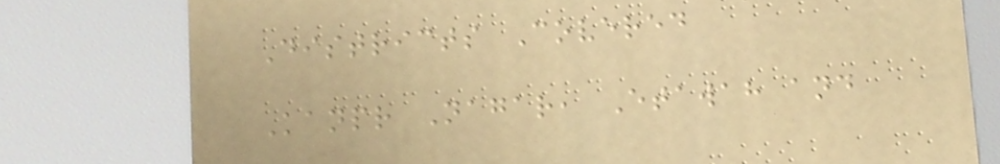Districts Covered
Kanpr Nagar, Etawah and
